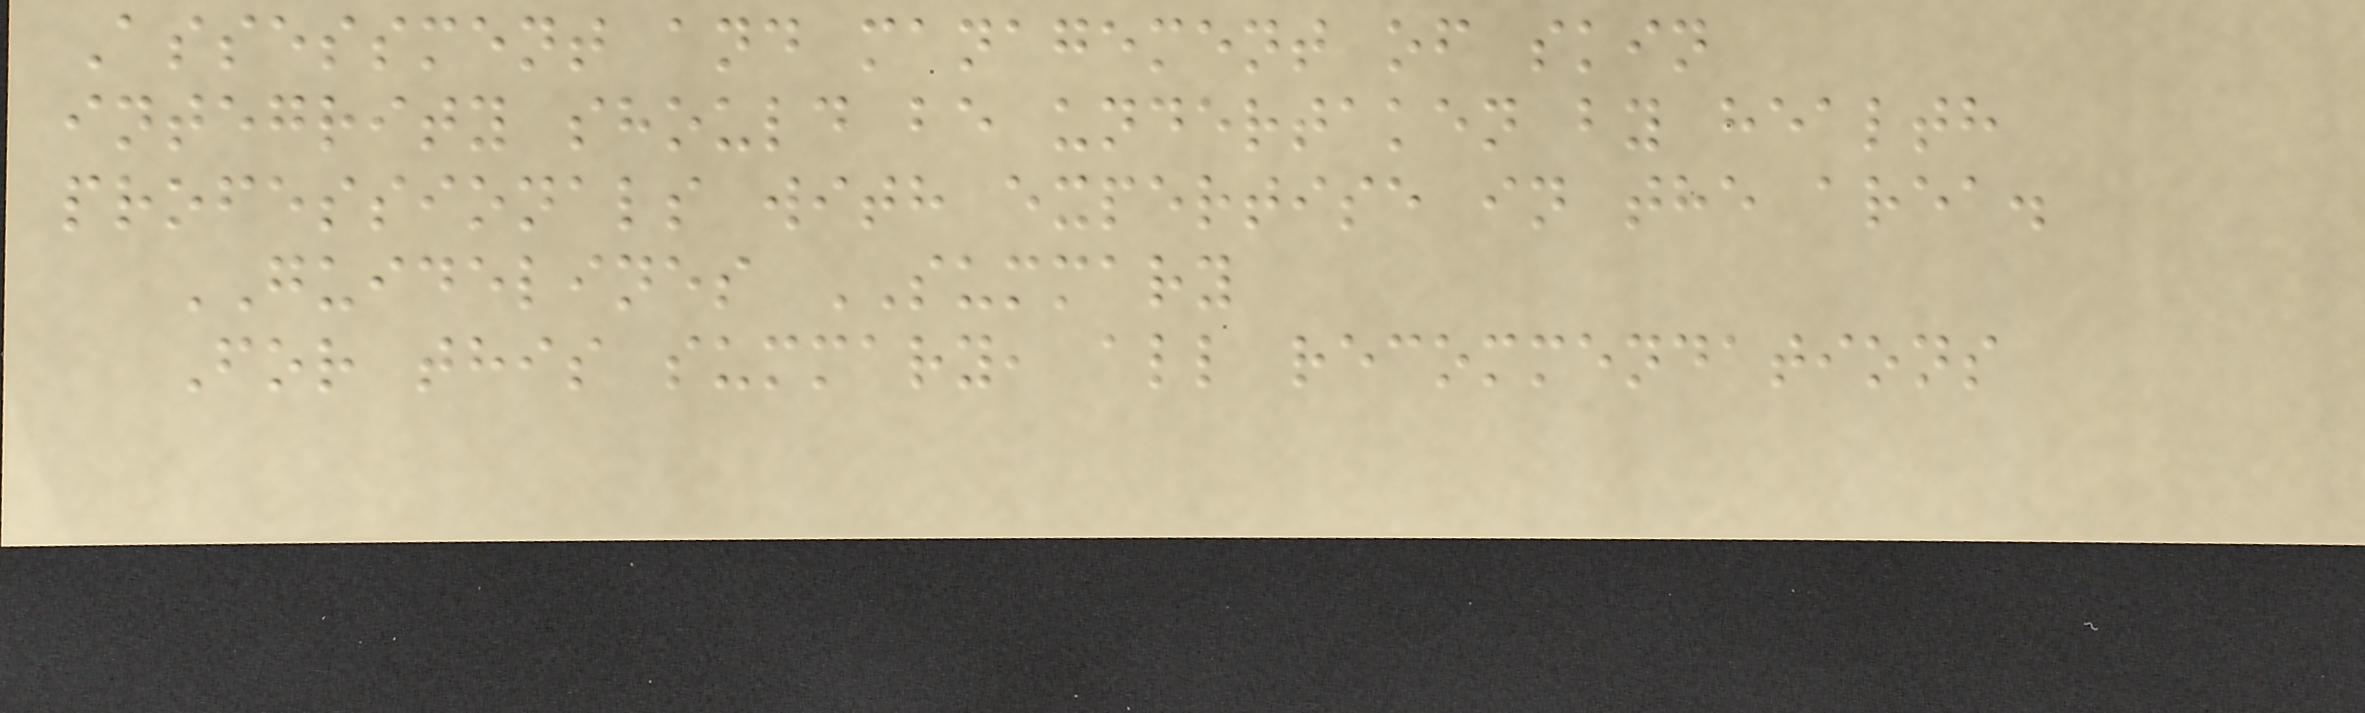Assessment and management of skin
integrity should be undertaken by health
professionals with expertise in the area.
GUIDELINES SUMMARY
For this summary, all recommendations
